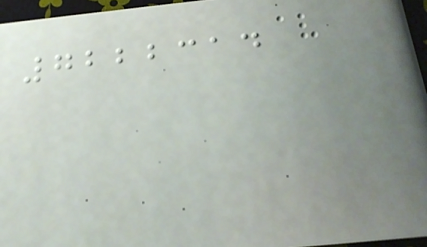7222314
